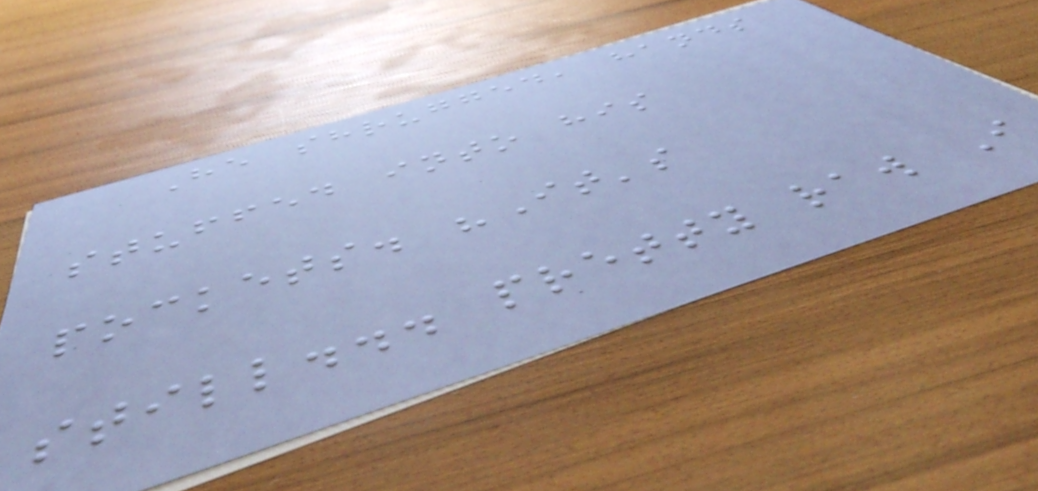He shrugged, hands
stuffed into his
pockets. "It's
still... pretty raw I
